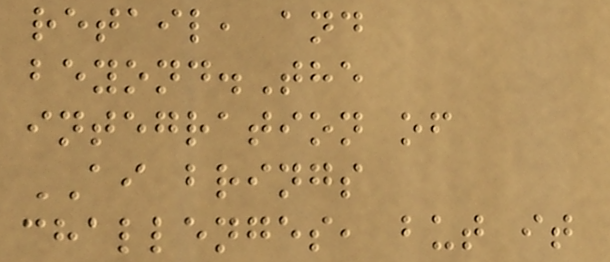retail, and
beyond.The
integration of
AI brings
challenges, but it
